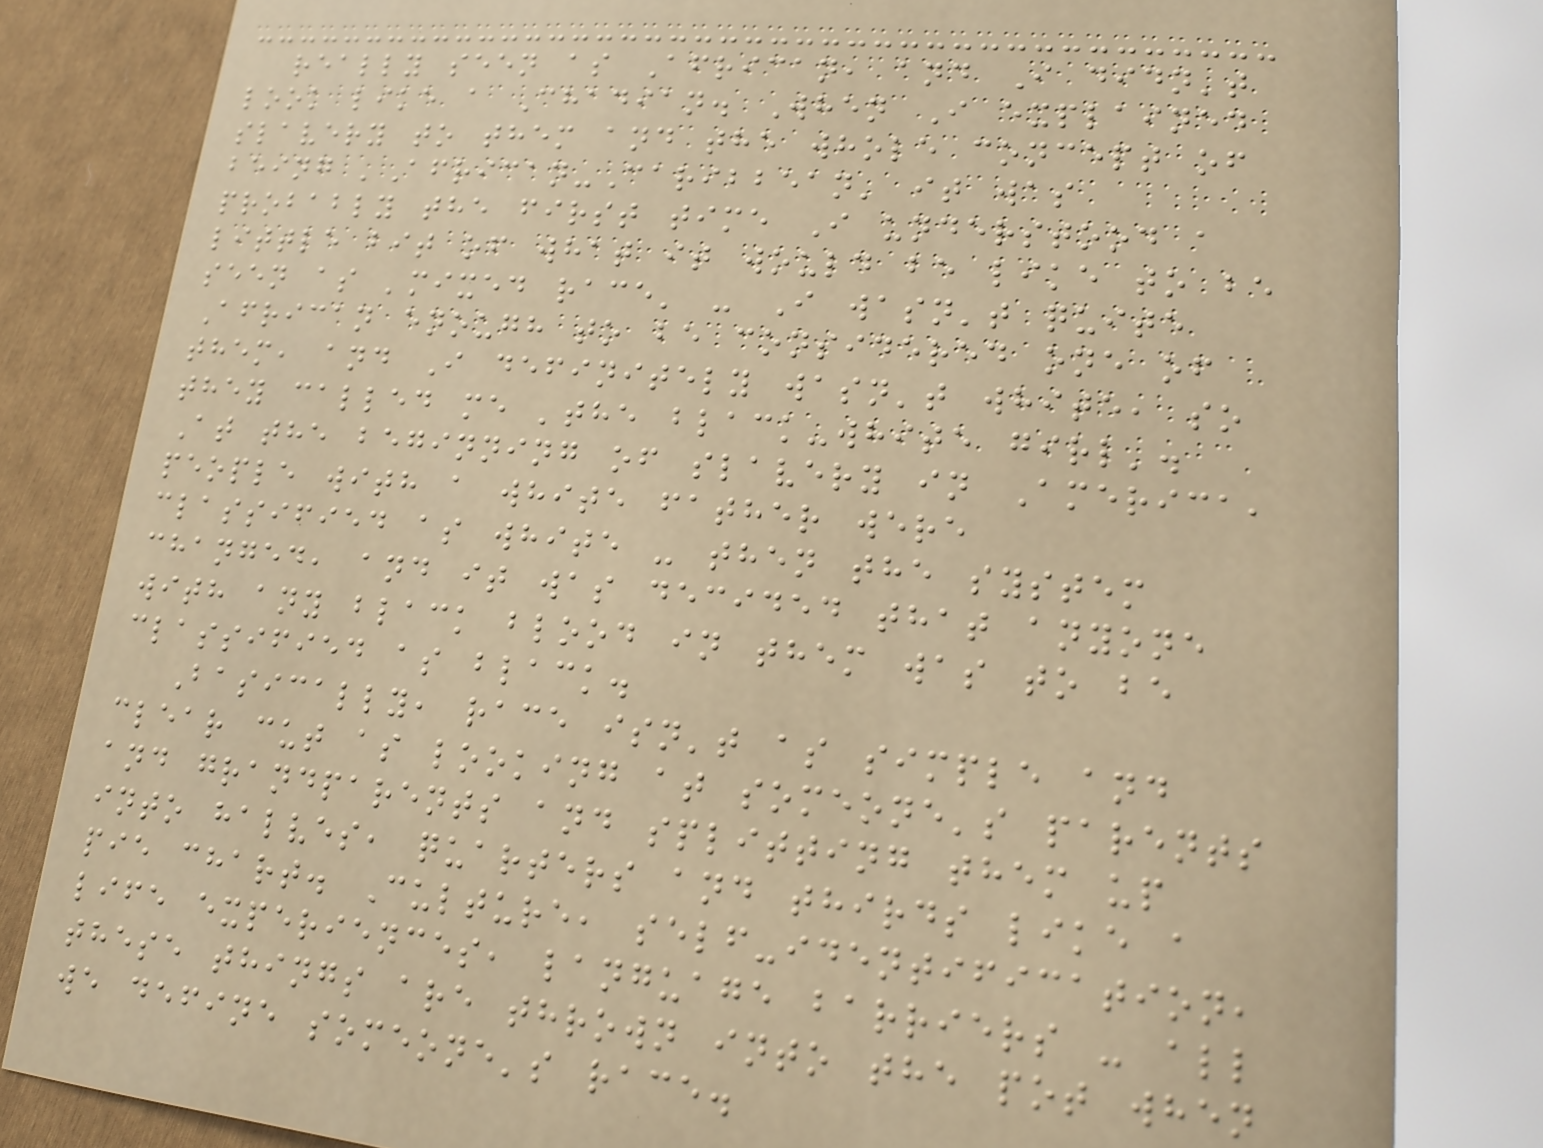really seen as African, and I didn't
look like a Chadian. When I explained
slavery to them and the whole concept of
being 'African-Caribbean' it was
probably the first time I understood a
little bit of what it would be like to be
seen as 'mixed race' - I wasn't quite
African enough to be considered one of
them, and I definitely wasn't white, so
they called me 'the black-white girl'.
At the beginning of slavery in America,
people with a white father were
classified as white - then the system
changed, and it was decided that anyone
with any black blood in them was to be
classified as black.
Basically, race isn't as simple and
clear cut as looking at someone's parents
and grandparents and splitting them up
into halves, quarters and thirds like a
pie chart. Culture, self-identification,
life experiences, language barriers - all
these things are thrown into the pot when
we define someone's race.
